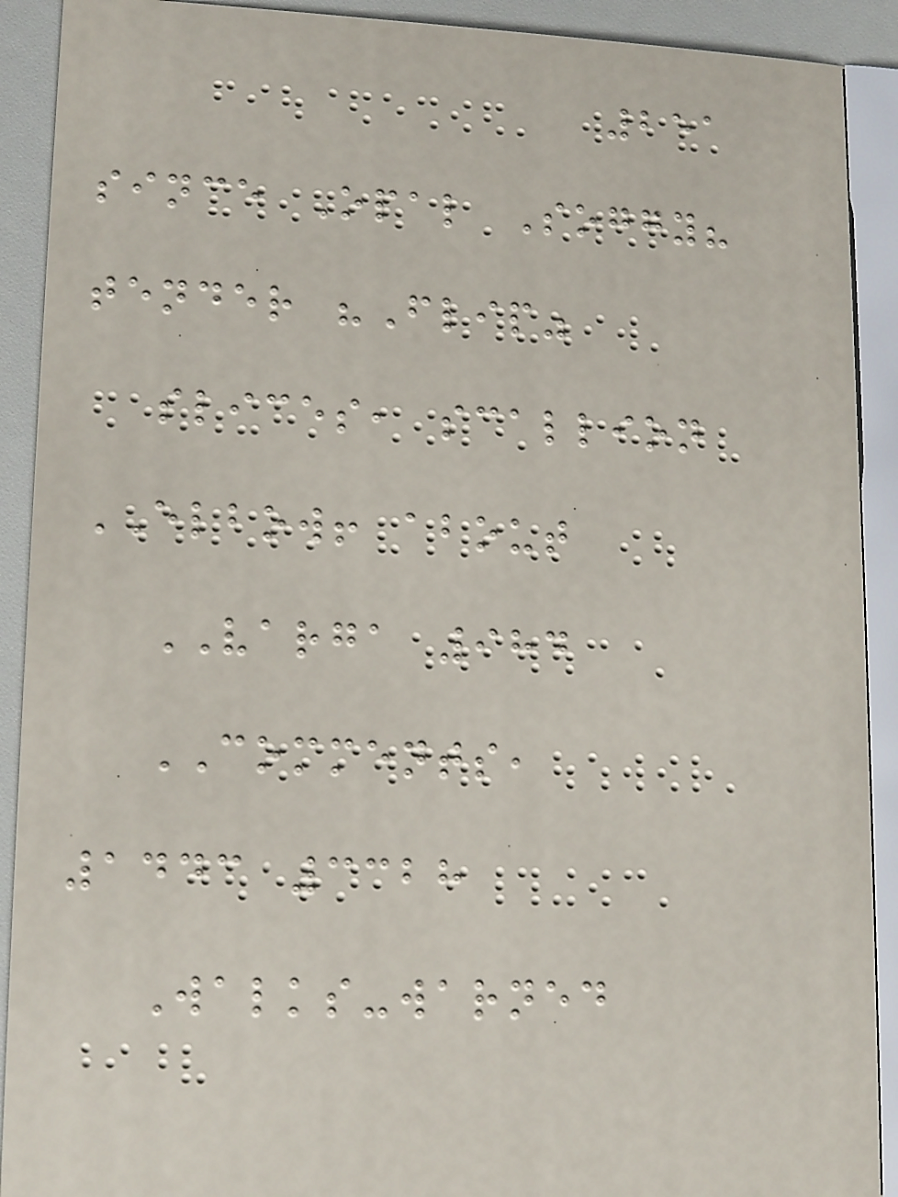251
since Opal Soggy?
tender "Flip"
slices, scallion
ELBOW! about
VARGA 984
COMMENTS,
1443 3328
Walks-warned
